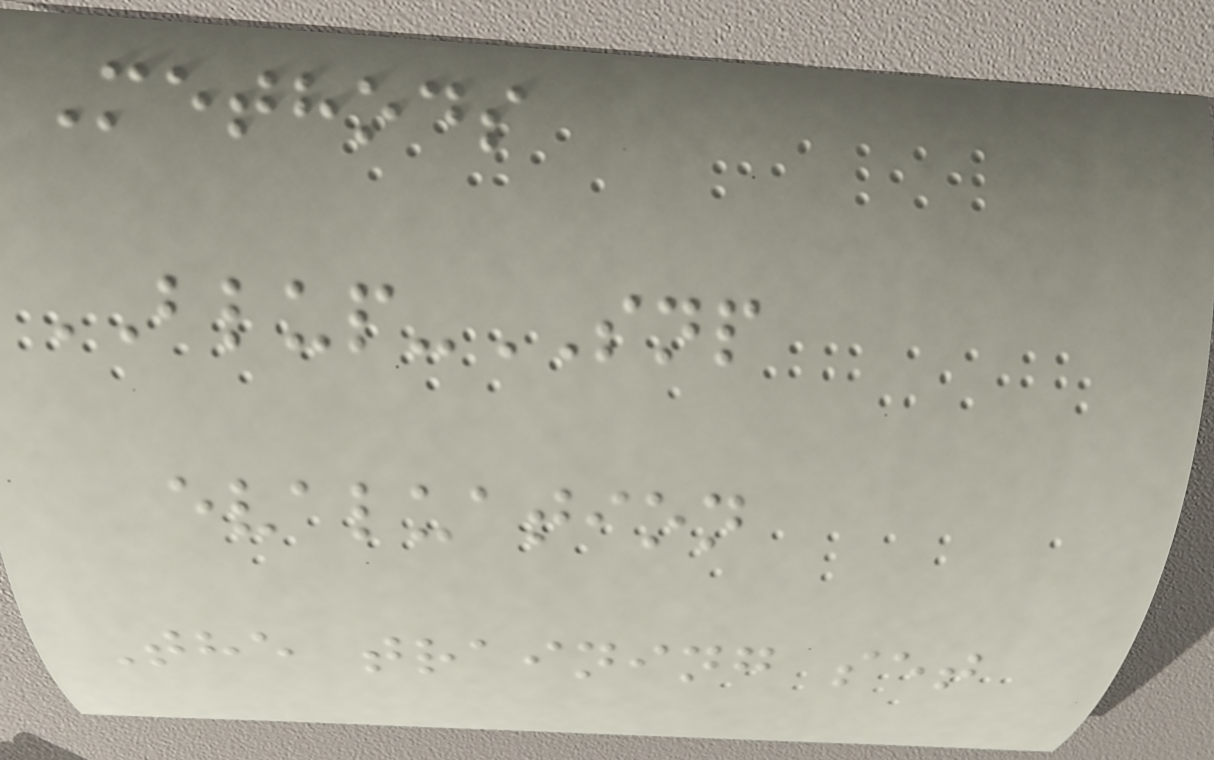Methods
BLUP-SNP
evaluation
The training set
